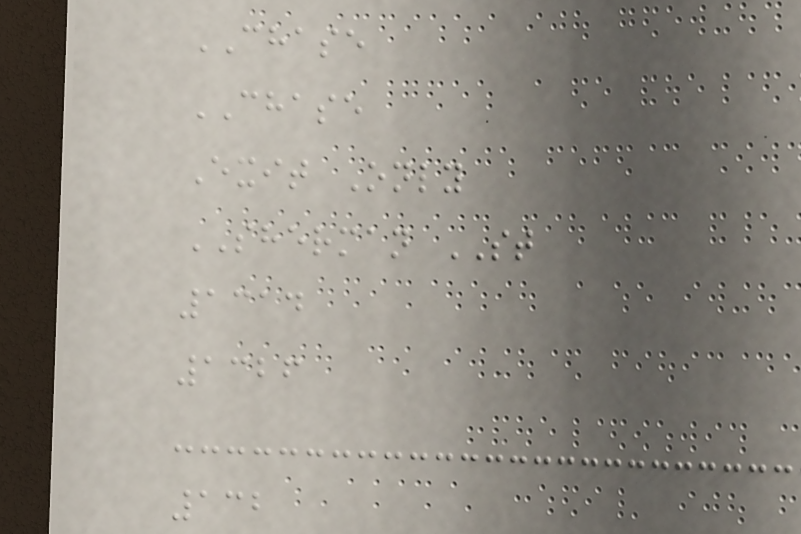CHASE
CHASE
Exit Only
SHERMAN ST
1314
1326
132
